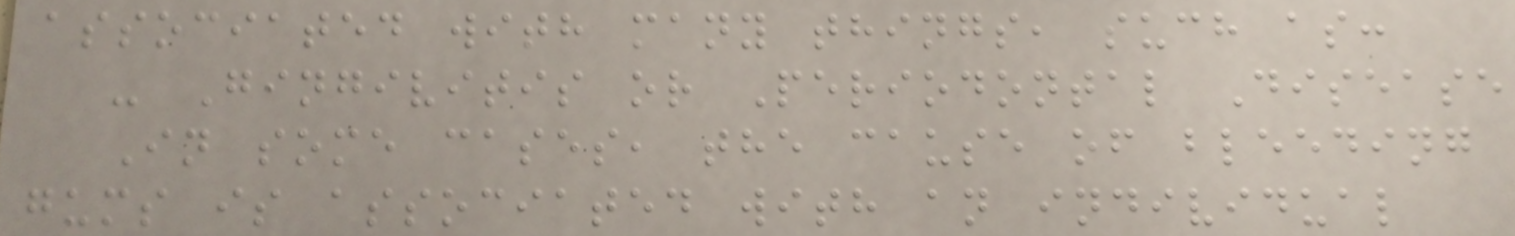associated with many things, such as:
- Gingivitis or Periodontal Disease
In some cases, the cause of bleeding
gums is associated with an individual
